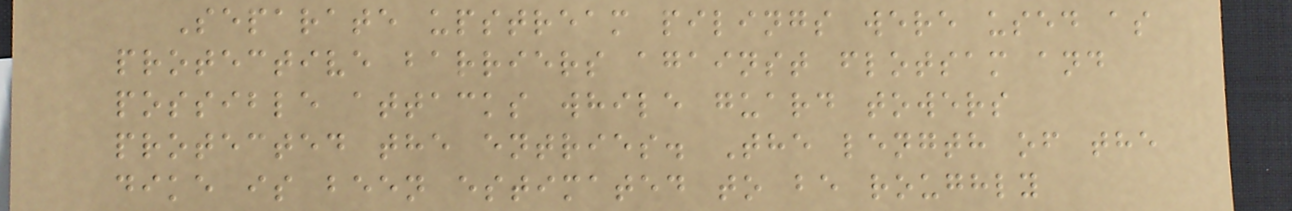Separate upstream pilings were used as
protective barriers against flotsam and
possible attacks while guard towers
protected the entries. The length of the
dike is been estimated to be roughly
